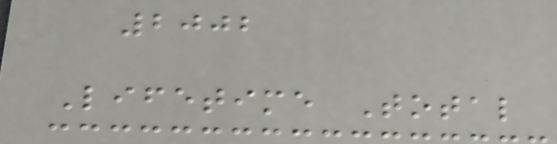2002
Lifetime Total
